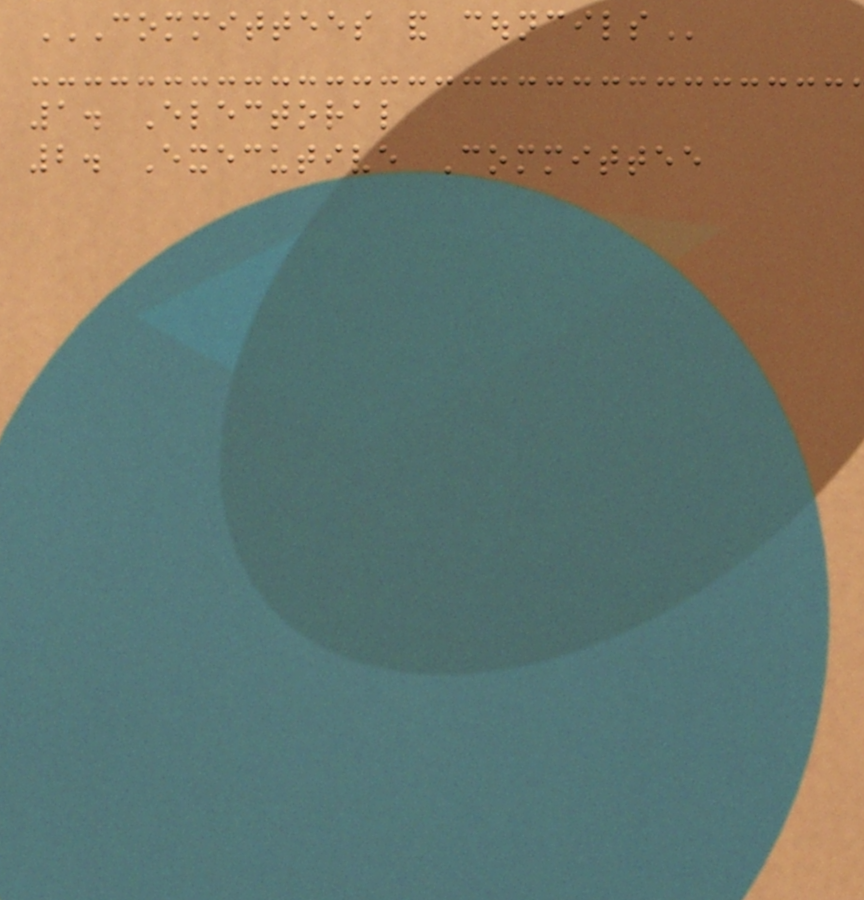COMMITTEES AND COUNCILS
1. Electoral
2. Executive Committee
